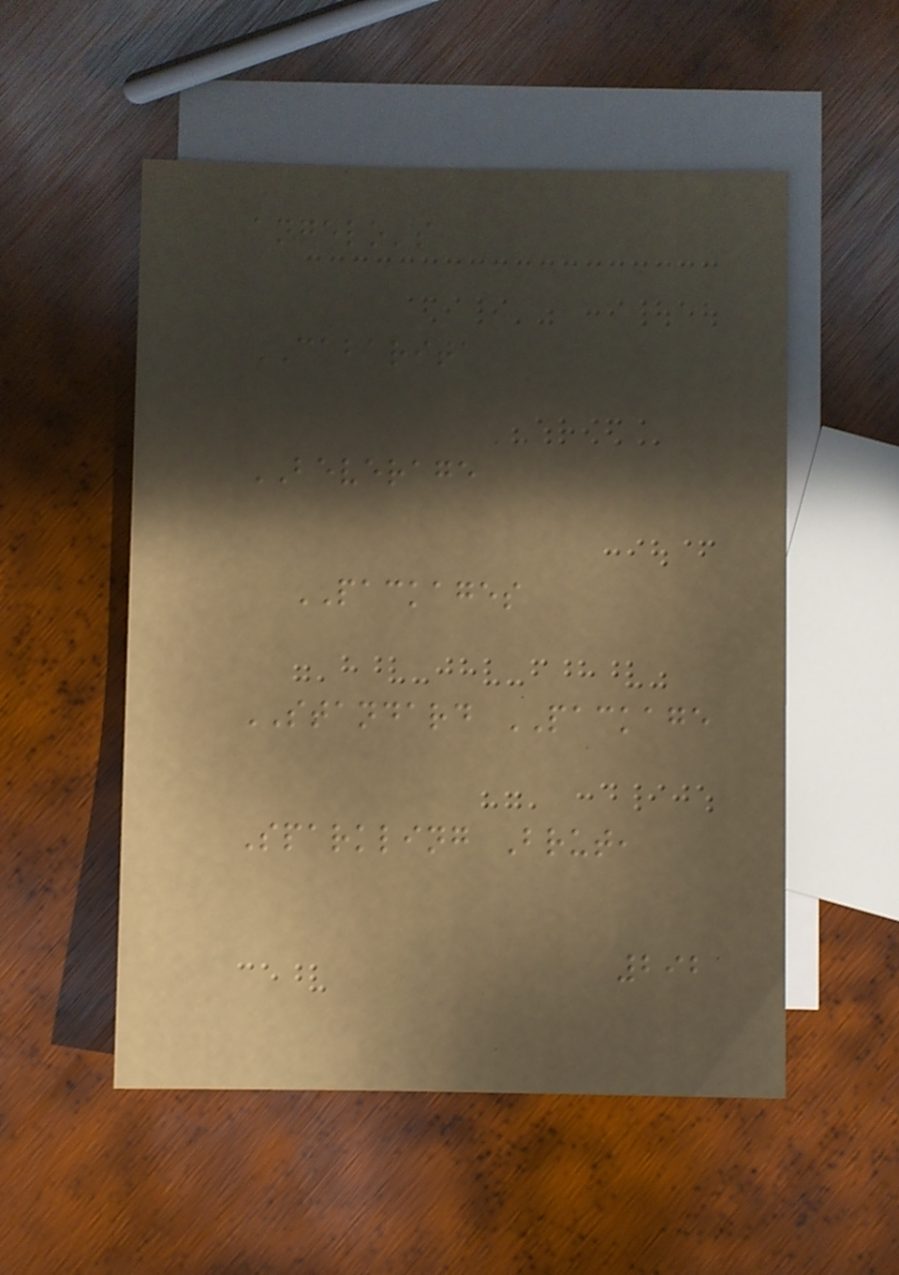angelo's
CABARITA
BEVERAGE
PACKAGES
STANDARD PACKAGE
Sparkling Brut,
292
